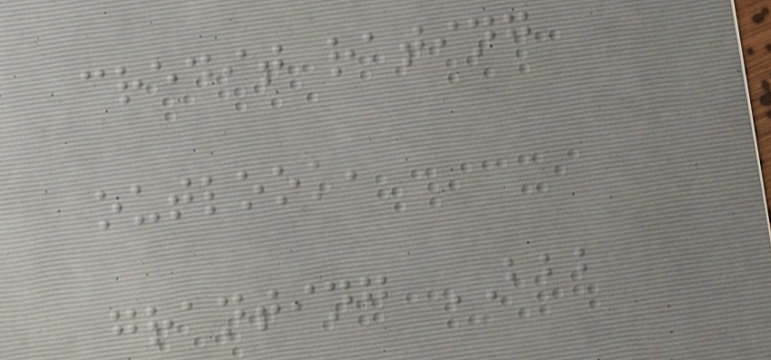credit rating
outlook,
granting BBB
